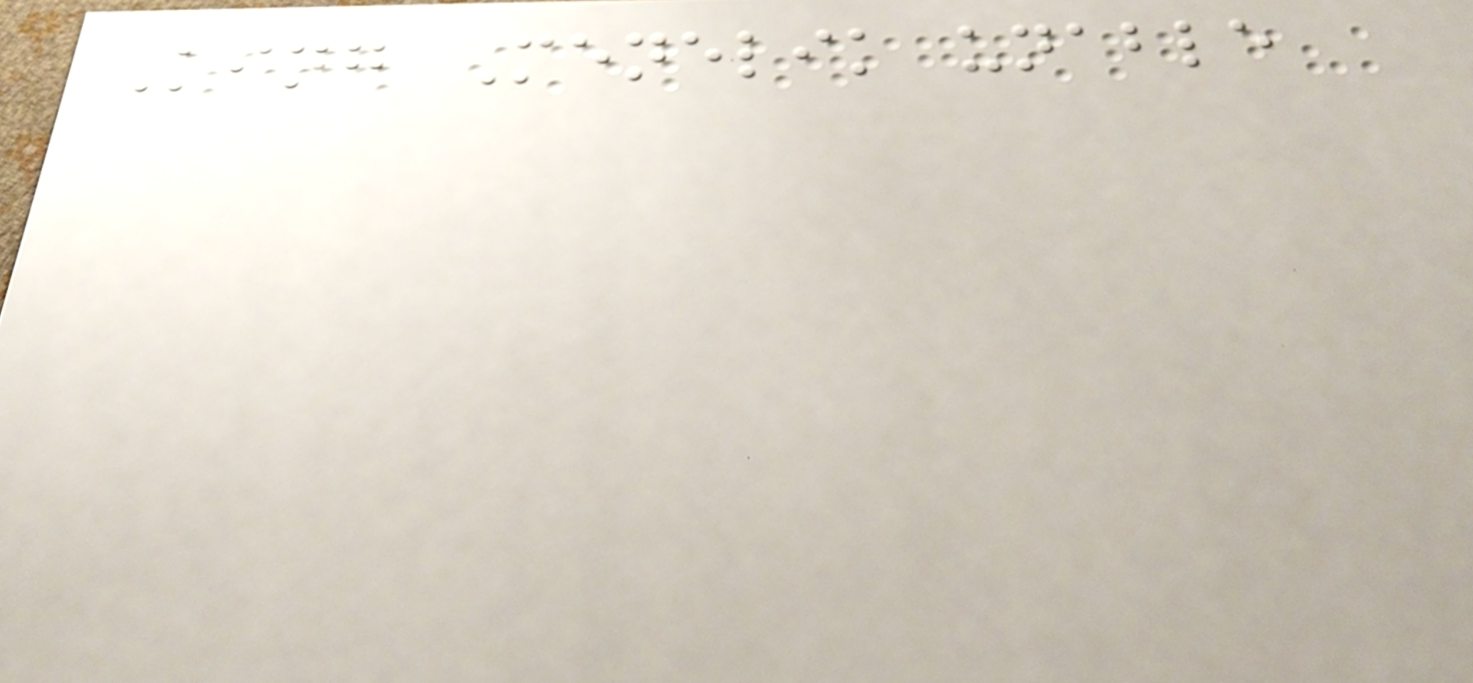King Menelik unable
